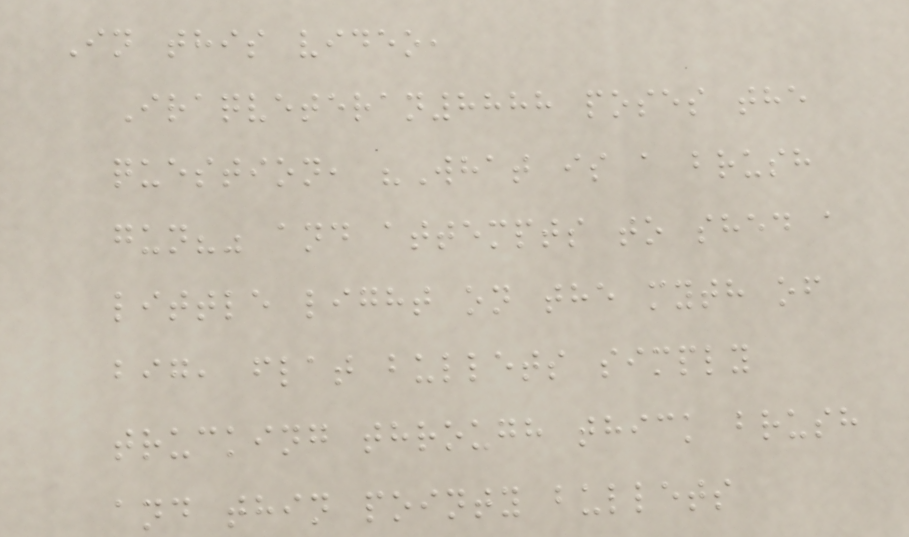In this video,
Iraqveteran8888 poses the
question, "What is a brush
gun?" and attempts to shed a
little light on the myth of
big, flat bullets simply
trucking through thick brush
and thin pointy bullets
